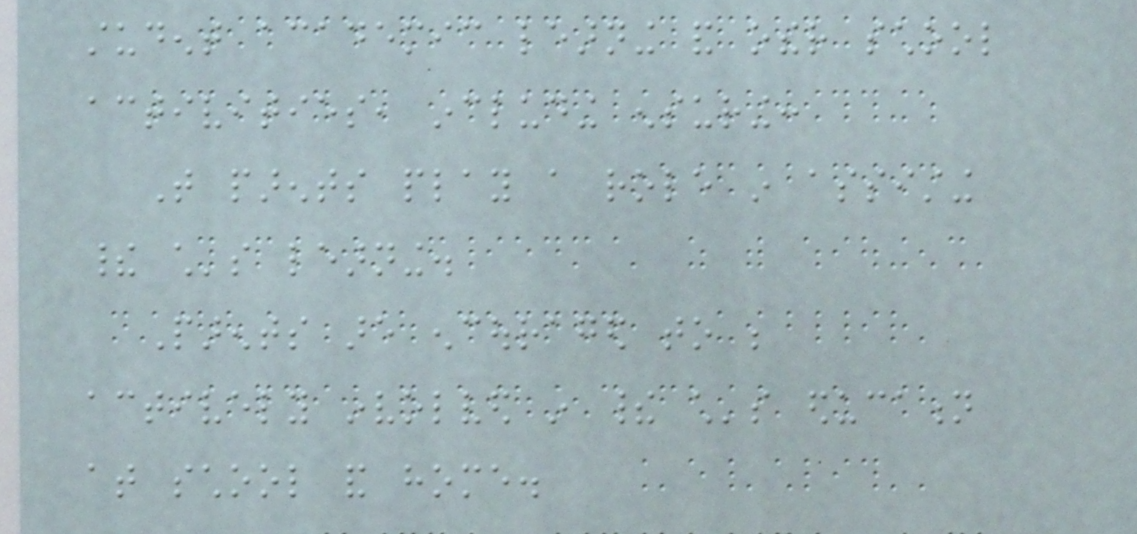student academic learning and other school
activities, including ensuring:
That parents play a role in assisting
their child's learning.
Parents are encouraged to be
actively involved in their child's education
at school and home.
